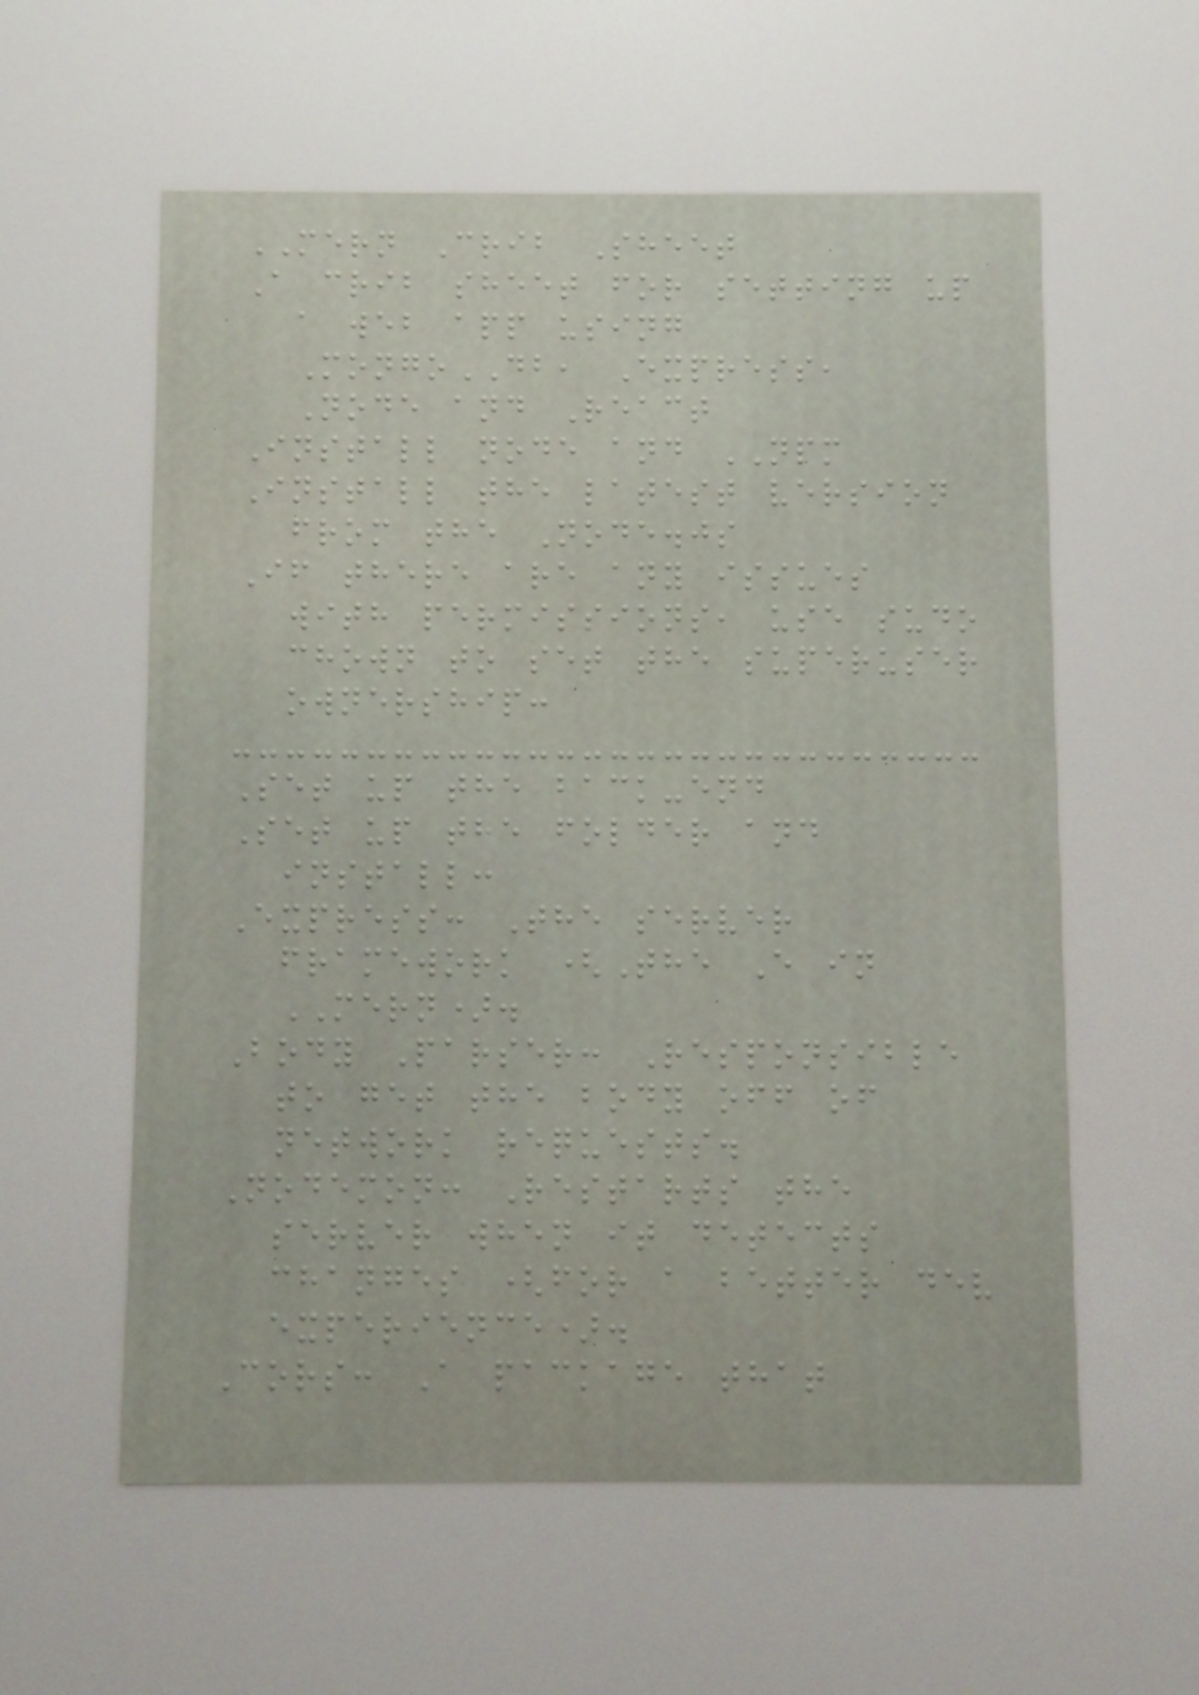MERN Crib Sheet
A crib sheet for setting up
a web app using
MongoDB, Express,
Node and React
Install node and NPM
Install the latest version
from the Node.js
If there are any issues
with permissions, use sudo
chown to set the superuser
ownership:
Set up the back-end
Set up the folder and
install:
Express: The server
framework (The E in
MERN).
Body Parser: Responsible
to get the body off of
network requests.
Nodemon: Restarts the
server when it detects
changes (for a better dev
experience).
Cors: A package that
